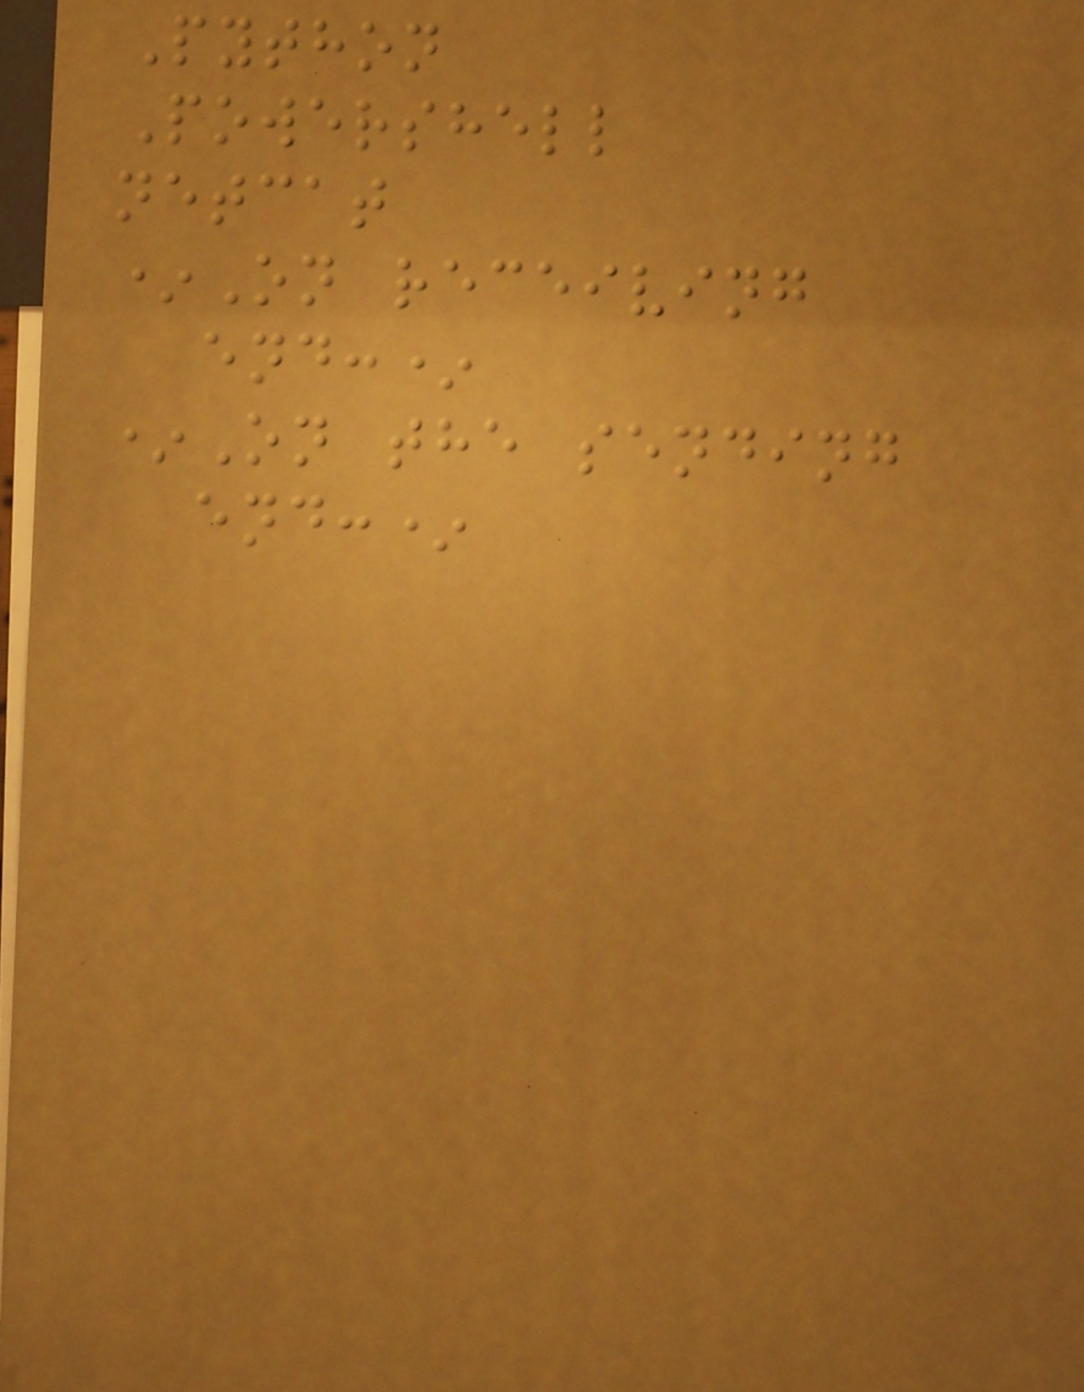Python
Powershell
netcat
*On receiving
end:*
*On the sending
end:*
